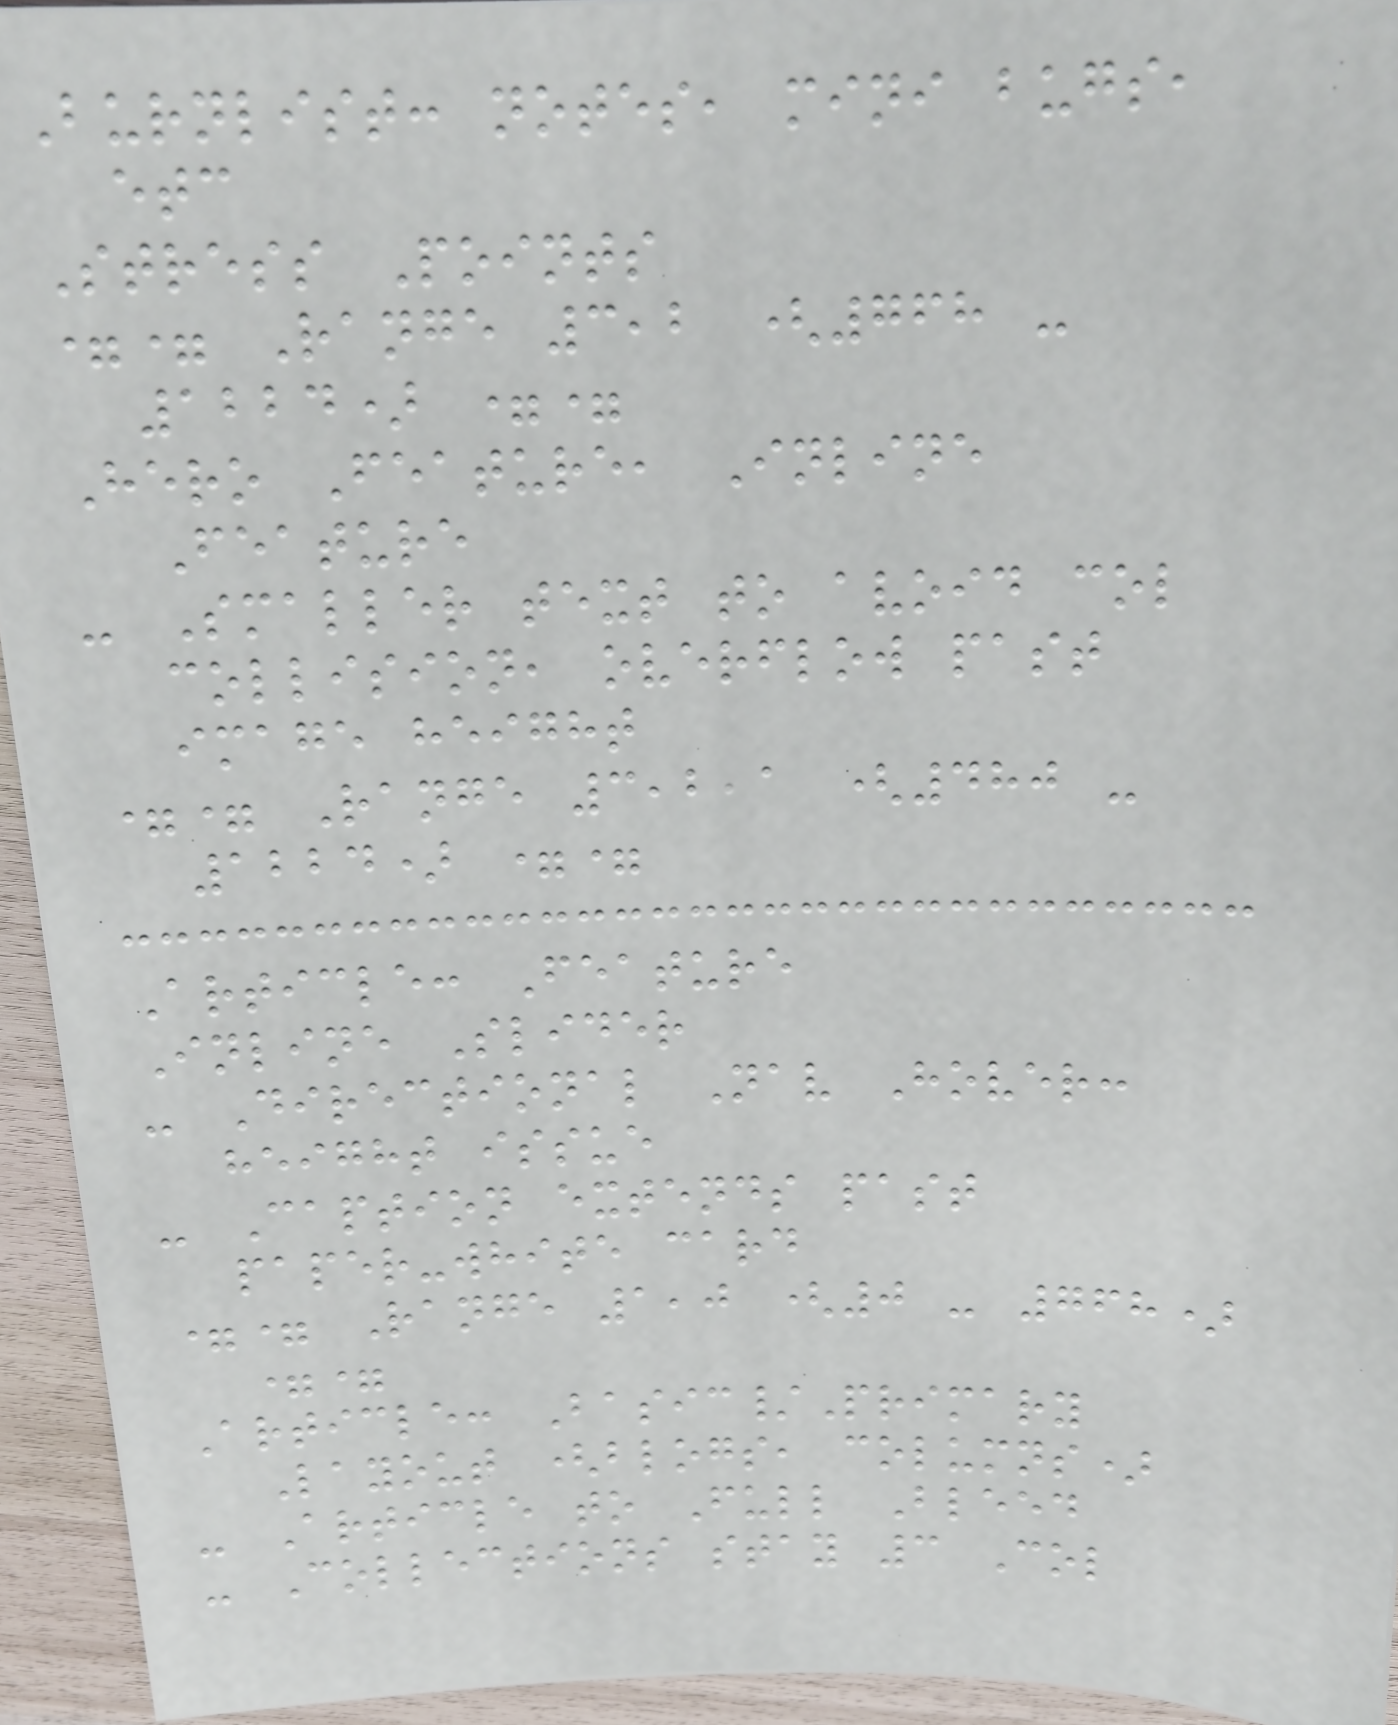Burnlist: notes, mini bugs,
etc
Stress Points
== Range 3,2 (768 -
1224) ==
Hero Feature, Inline
Feature
- Smaller text to avoid col
collision, overflow past
image height
== Range 3,2,1 (480 -
1224) ==
Article: Feature
Inline Slider
- Directional Nav Hover:
height issue
- Caption extends past
paper-white card
== Range 1,0 (0 - 768)
==
Article: Basic/Primary
Layout (blogs, columns)
- Article to Full Bleed
- Collections stay 3 Col
